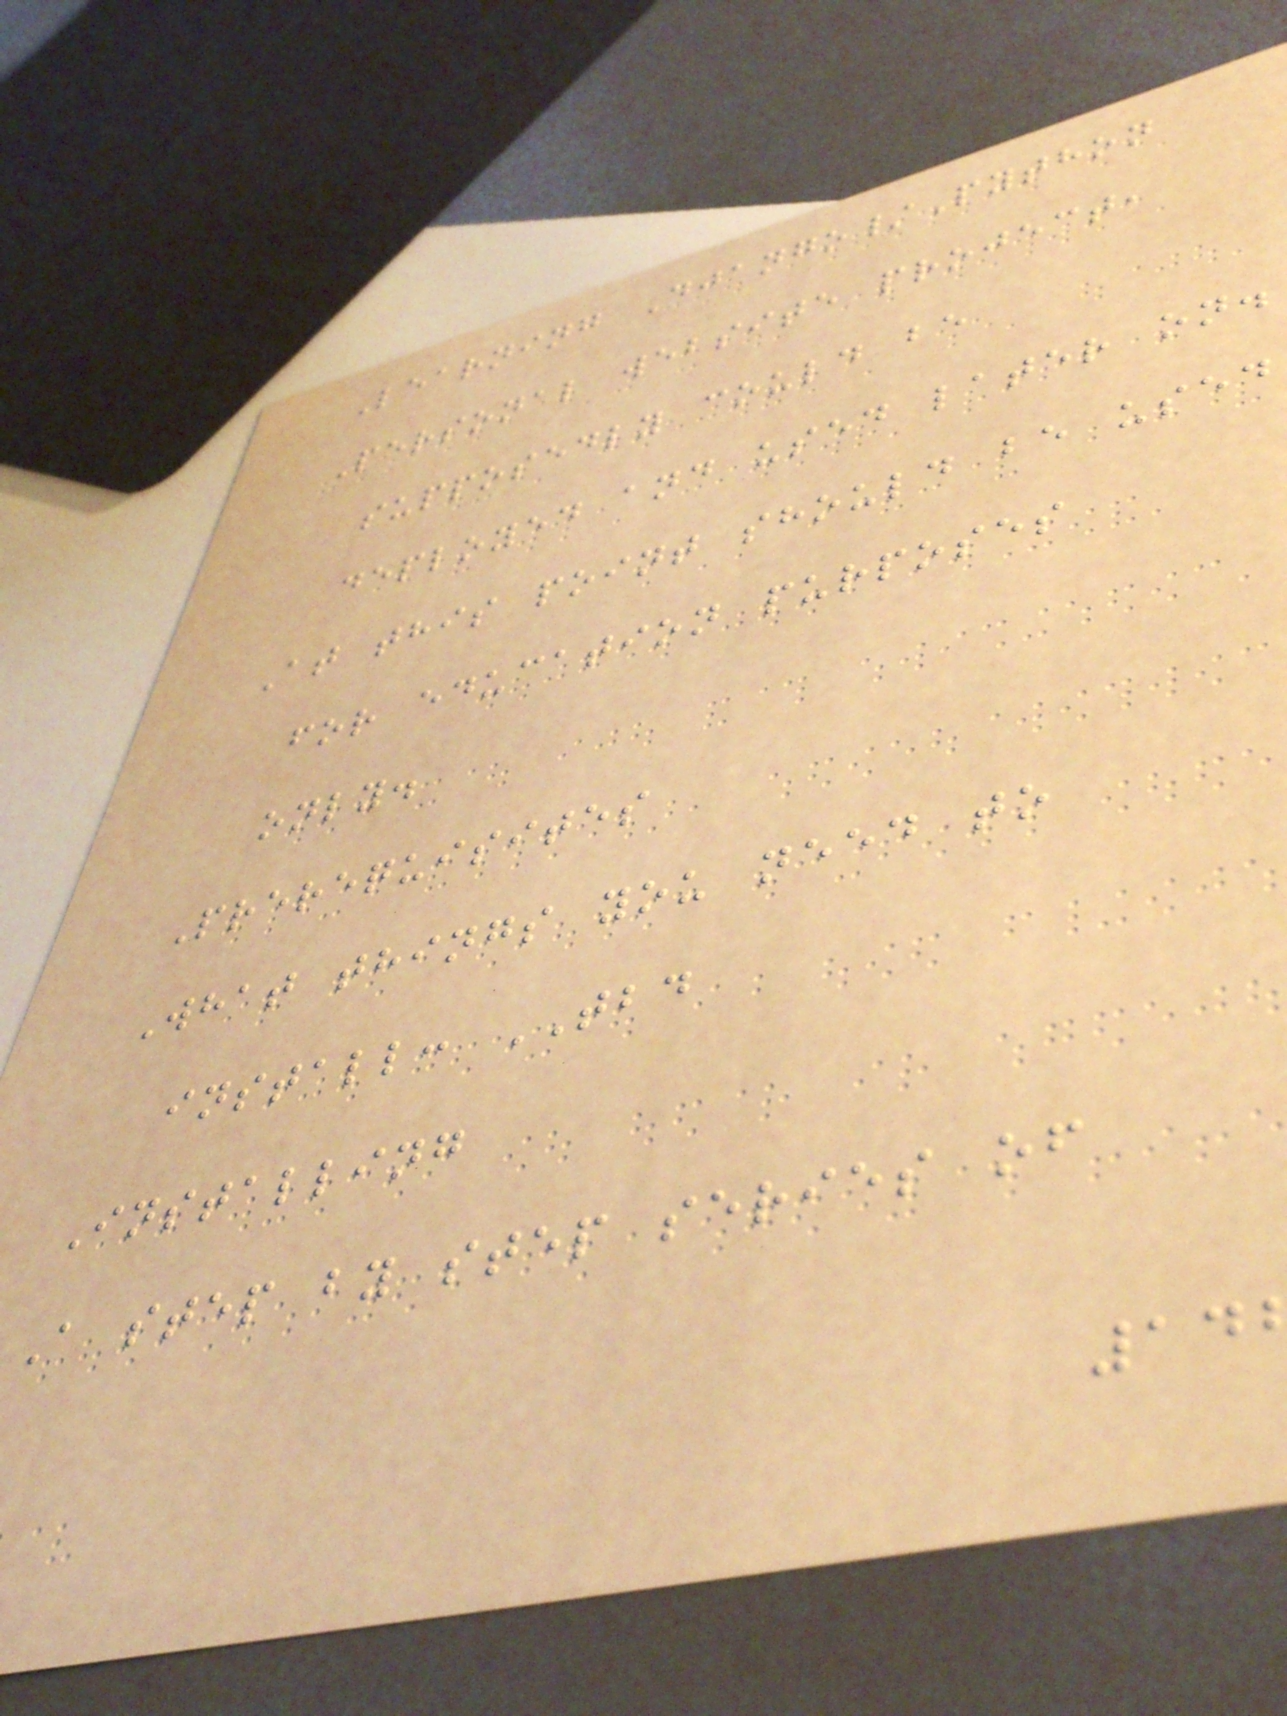Learning Django/Python
Personal website project,
supposedly could be
deployed and used later on.
At this point should be used
for education purposes
only.
Prerequisites
What things you need to
install: TBD
Installing
A step by step series of
